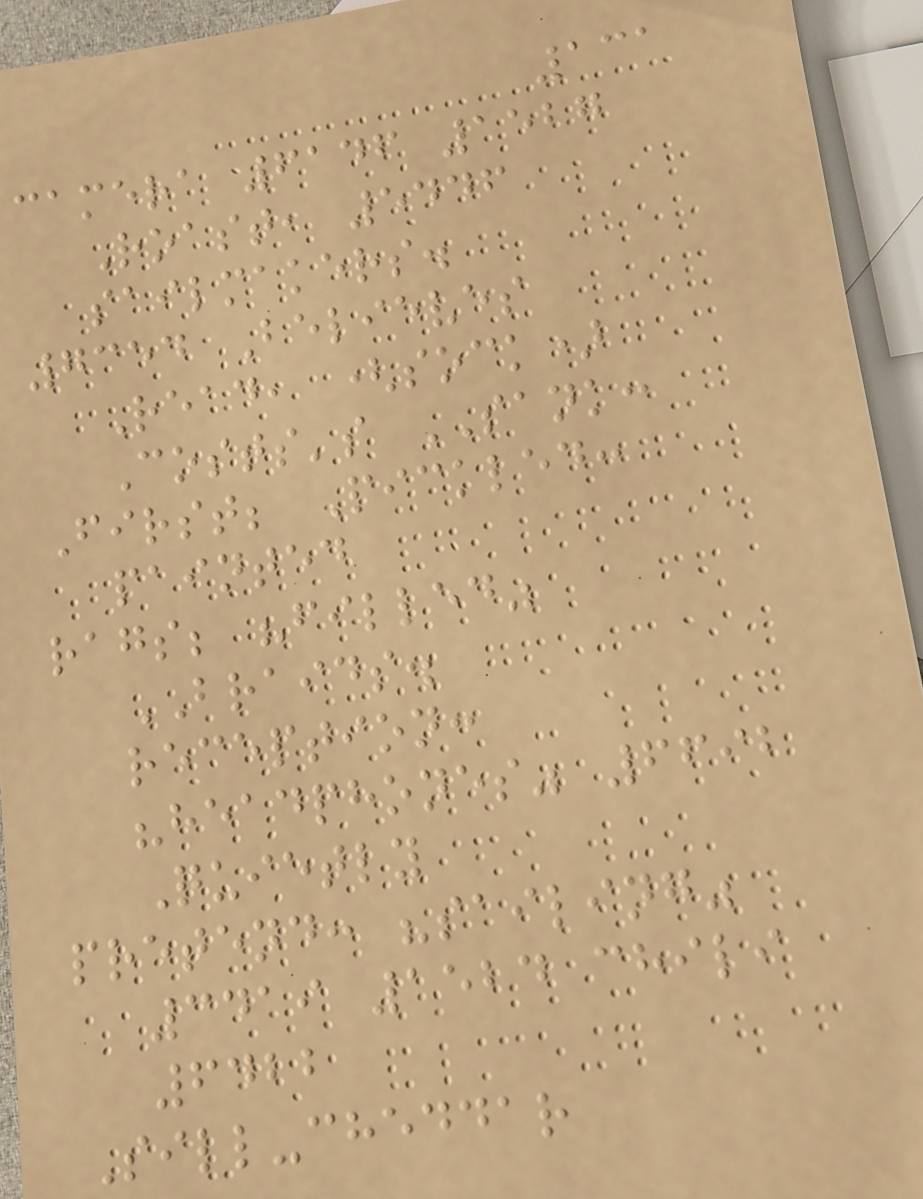131
camera 6146 1527
Roast, 5446
sailmakers.
7354 Believes
Read, (sock)
Costs's SANK:
First; Pickled:
painted
rags; "filled"
BRAIDS.
reception:
"headphones" 6692
Quietly
pretend: "sailing"
3419 1524 chili
6422
Sill-cheddar
